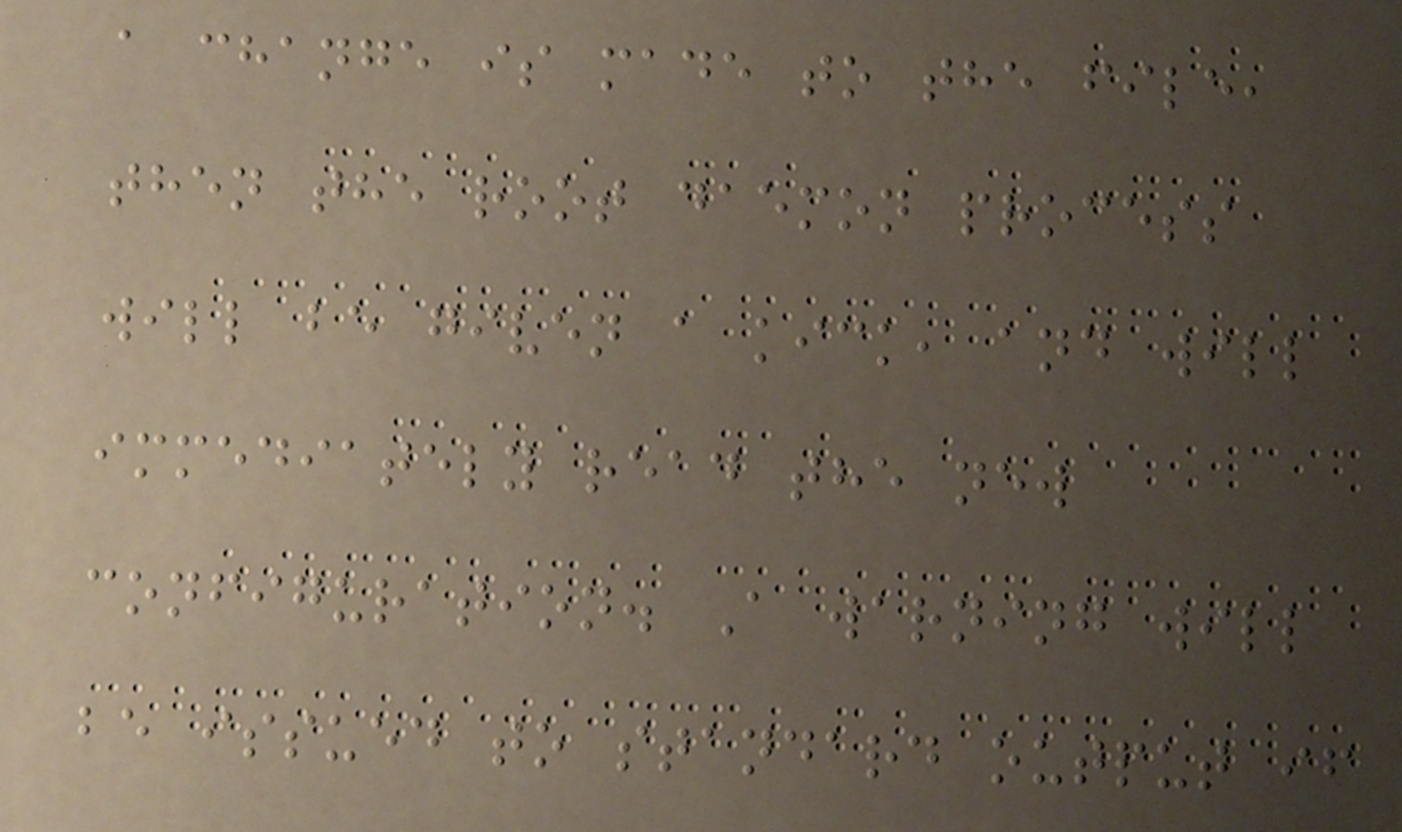a change is made to the file,
then the root daemon process
will be given a kick, and will
immediately read the new
configuration. A warning will
be issued to standard output if
